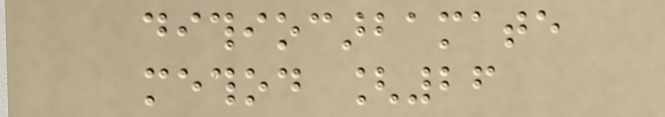dithiocarbamate
method [26
